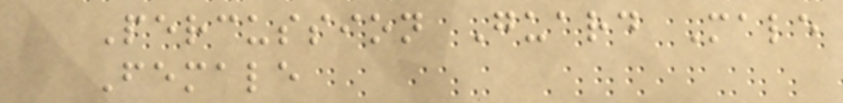Percussion Guard Male
Female
